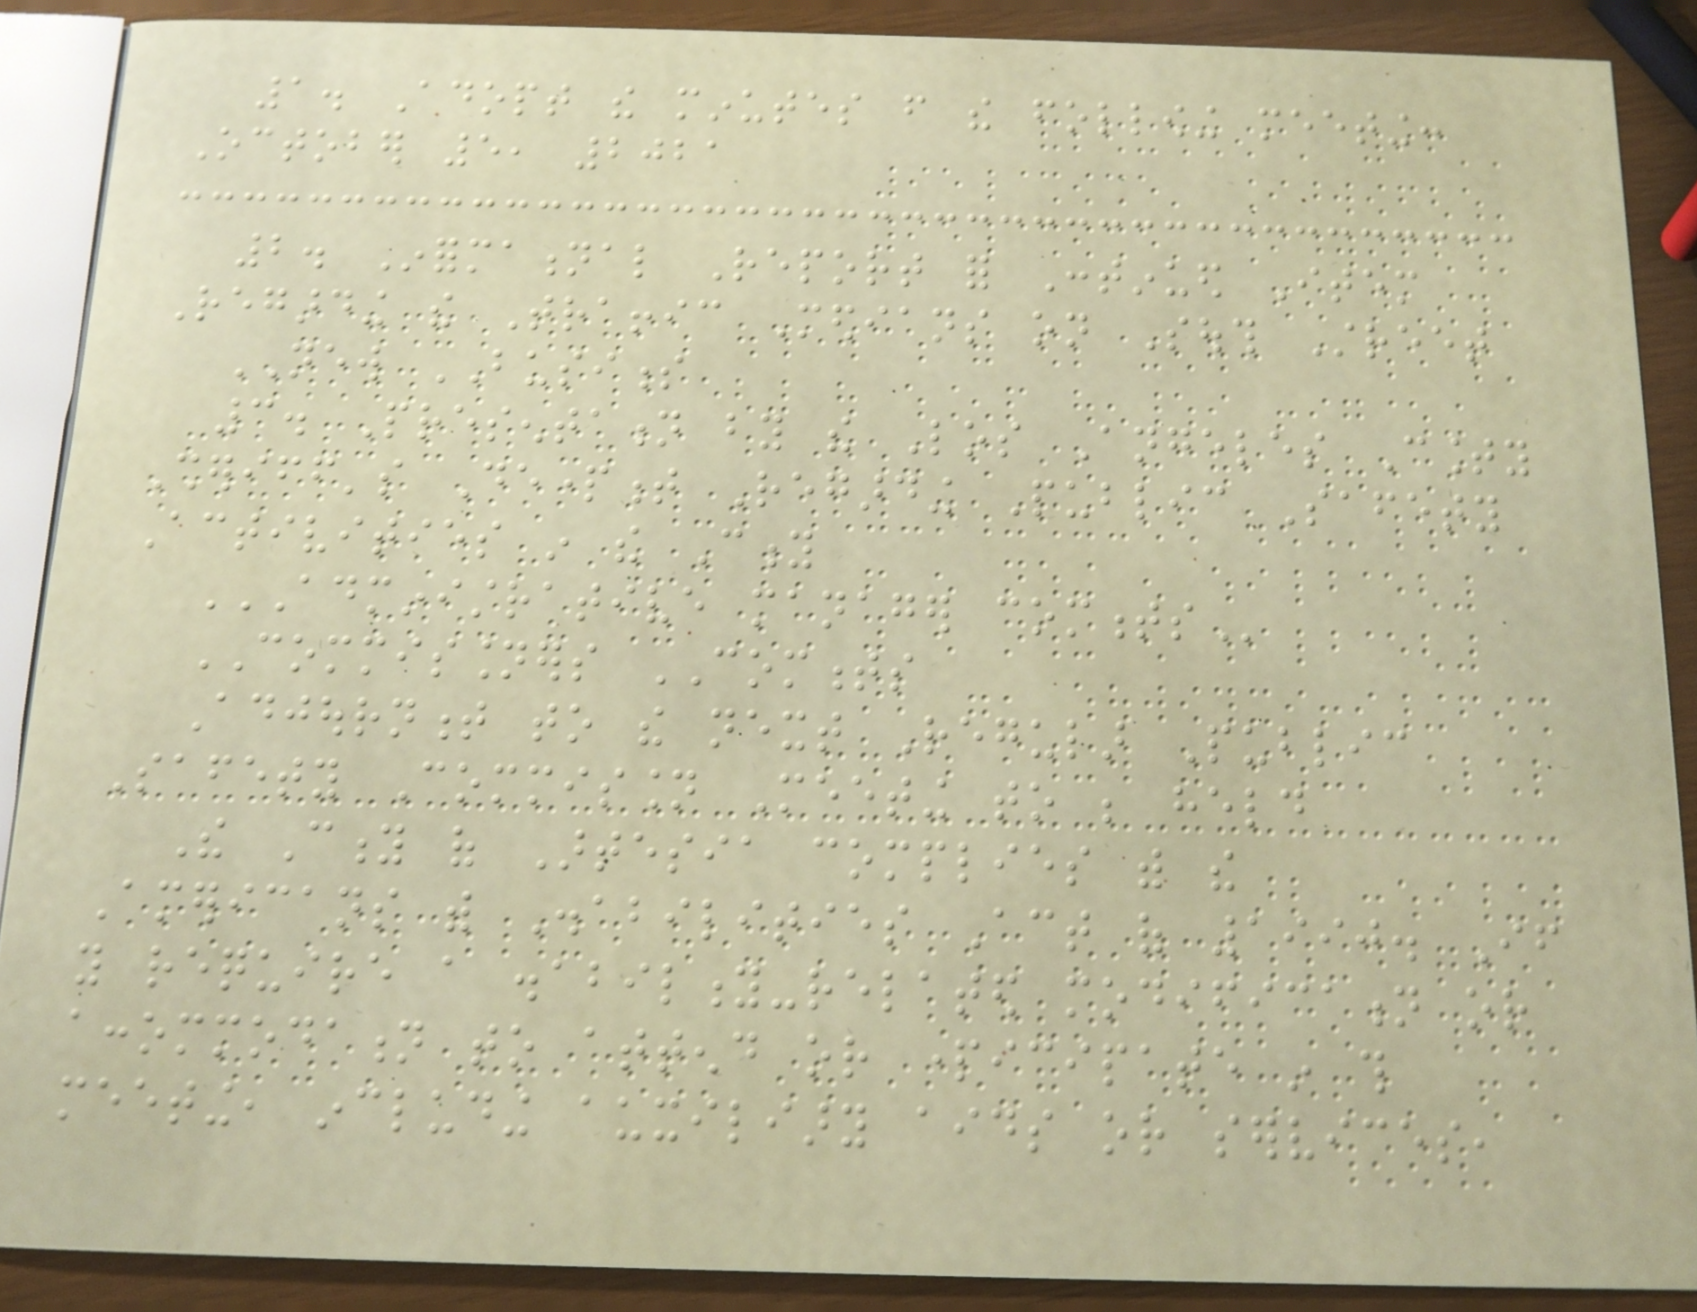1. Adopt the minutes from the following meeting:
October 5, 2021
2. Informational Report for Continued Item
Regarding the Traffic Medians on South Street
NEW BUSINESS
3. Presentation by the Los Angeles County
Sheriff's Department Regarding Public Safety
Activities in the City
ADMINISTRATIVE MANAGER COMMENTS
COMMISSIONERS COMMENTS
Adjournment to the next Regular Public
Safety Commission Meeting to be held
The City of Artesia complies with the
Americans with Disabilities Act of 1990. If
you require a disability-related modification or
accommodation to attend or participate in this
meeting, including auxiliary aids or services,
